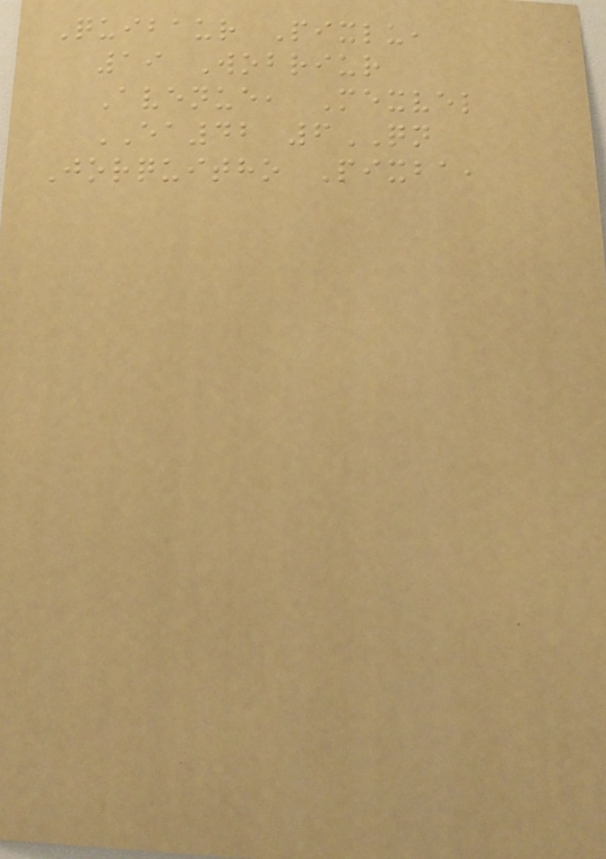Quibaur Pixlu,
19 Wobriur
Avenue, Mexvel
EA42 6QN
Jorquitho Pixba,
